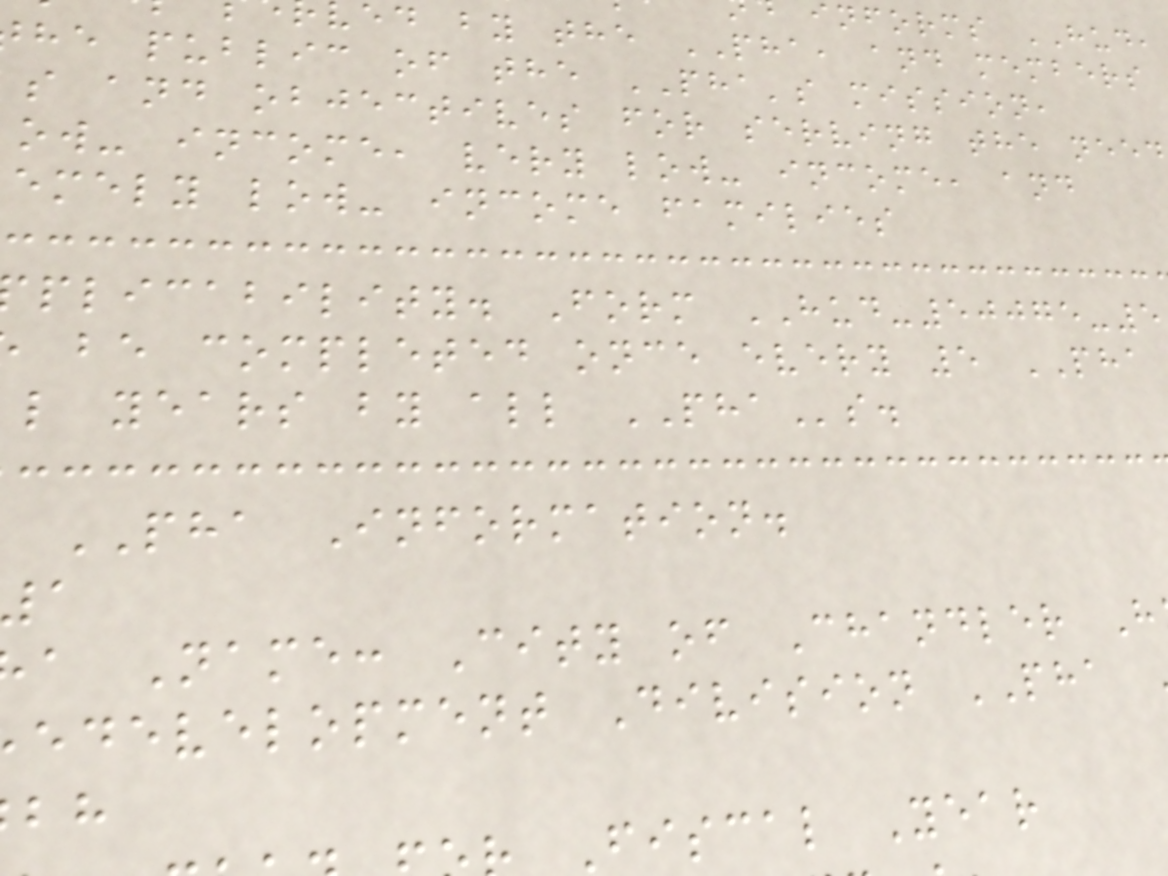informs HUD,
ed by the PHA, and members
he public of the PHA's mission,
s and objectives for serving the need
ow- income, very low- income, and
emely low- income families
plicability. Form HUD-50075-5
be completed once every 5 PHA
l years by all PHAs.
PHA Information.
a Name: City of Chandler H
edevelopment Division PHA
Fiscal Year
